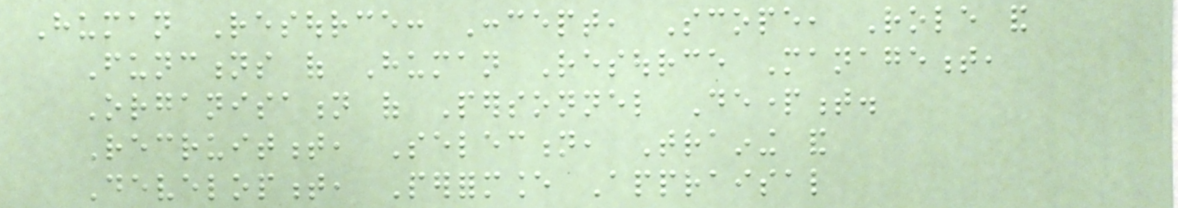Human Resource: Concept, Scope, Role and
Functions of Human Resource Management,
Organisation of Personnel Department.
Recruitment, Selection, Training and
Development, Performance Appraisal
